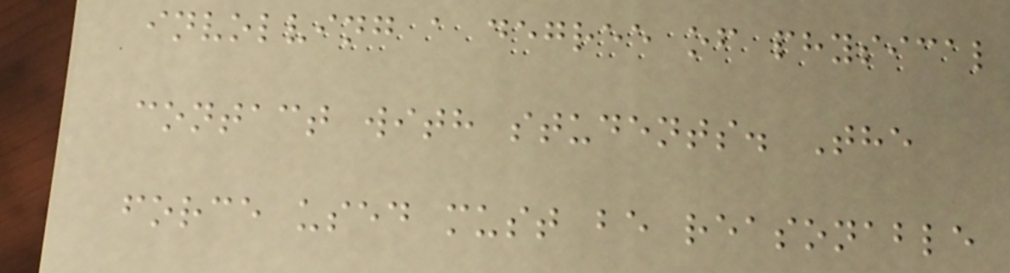involving a degree of physical
contact with students. The
force used must be reasonable
